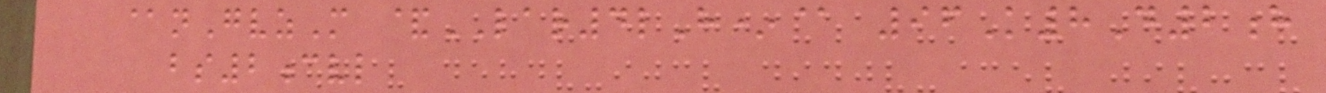@nGvzM &LAR4lH*@ 96K8D2h
bs2cvl
